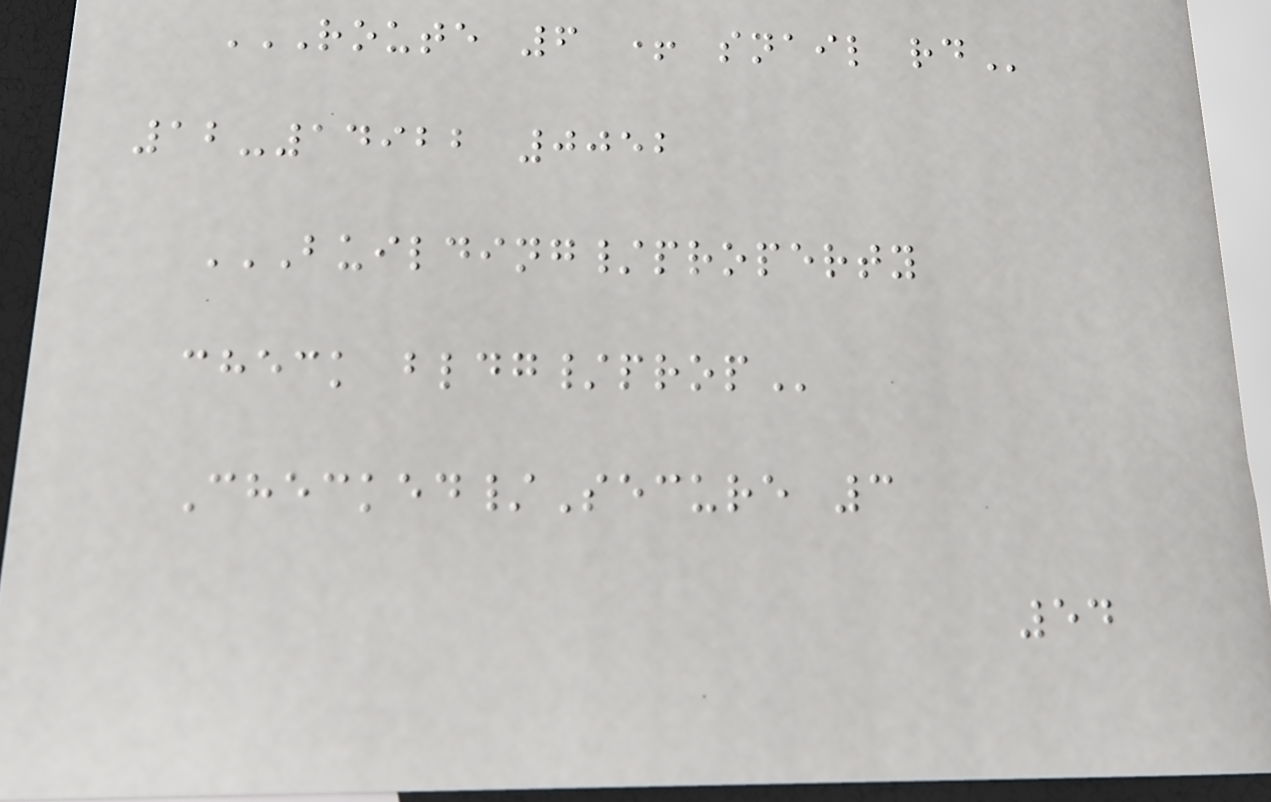ROUTE 6 + SNAIL RD
12-14922 0052
BUILDING/PROPERTY
CHECK BLDG/PROP
Checked/Secure 3
54
